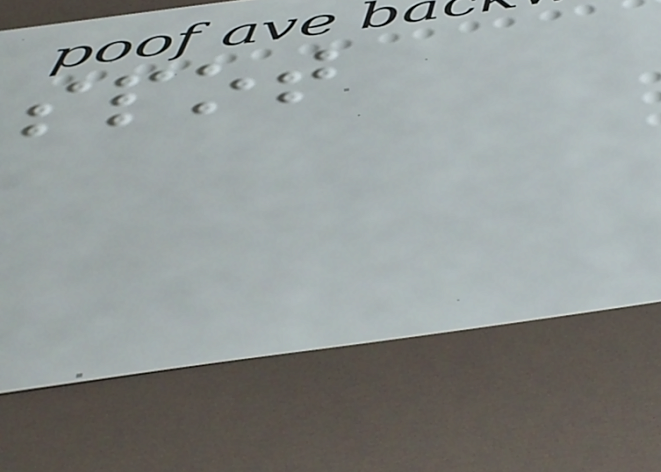spot
